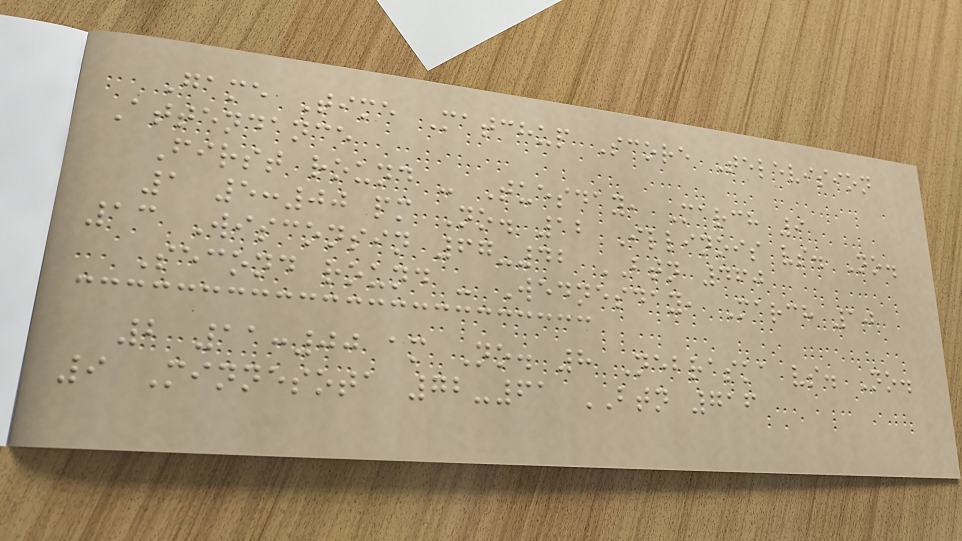Game Time Matchup Score Television
Attendance
First round - Tuesday, March 9
1 5:00 pm No. 12 Illinois vs. No.
13 Wisconsin 67-42 BTN 460
Second round - Wednesday, March 10
2 11:00 am No. 8 Nebraska vs. No.
9 Minnesota 72-61 BTN 716
